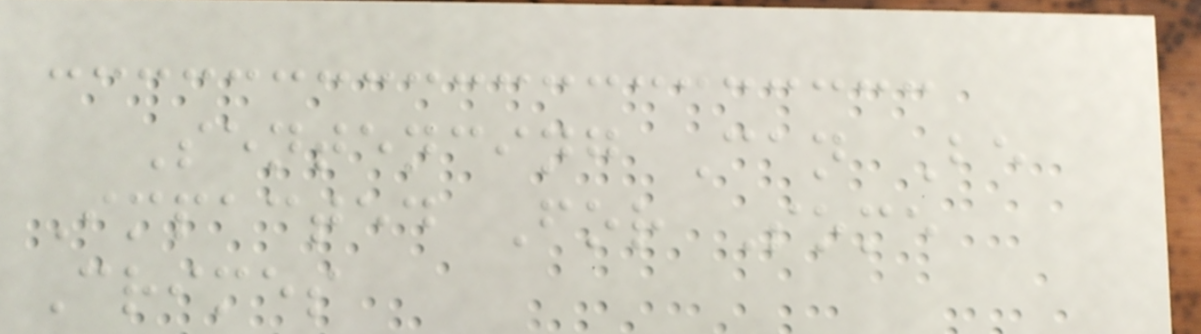Sentencing Can Be
Impacted For Some
Crimes
